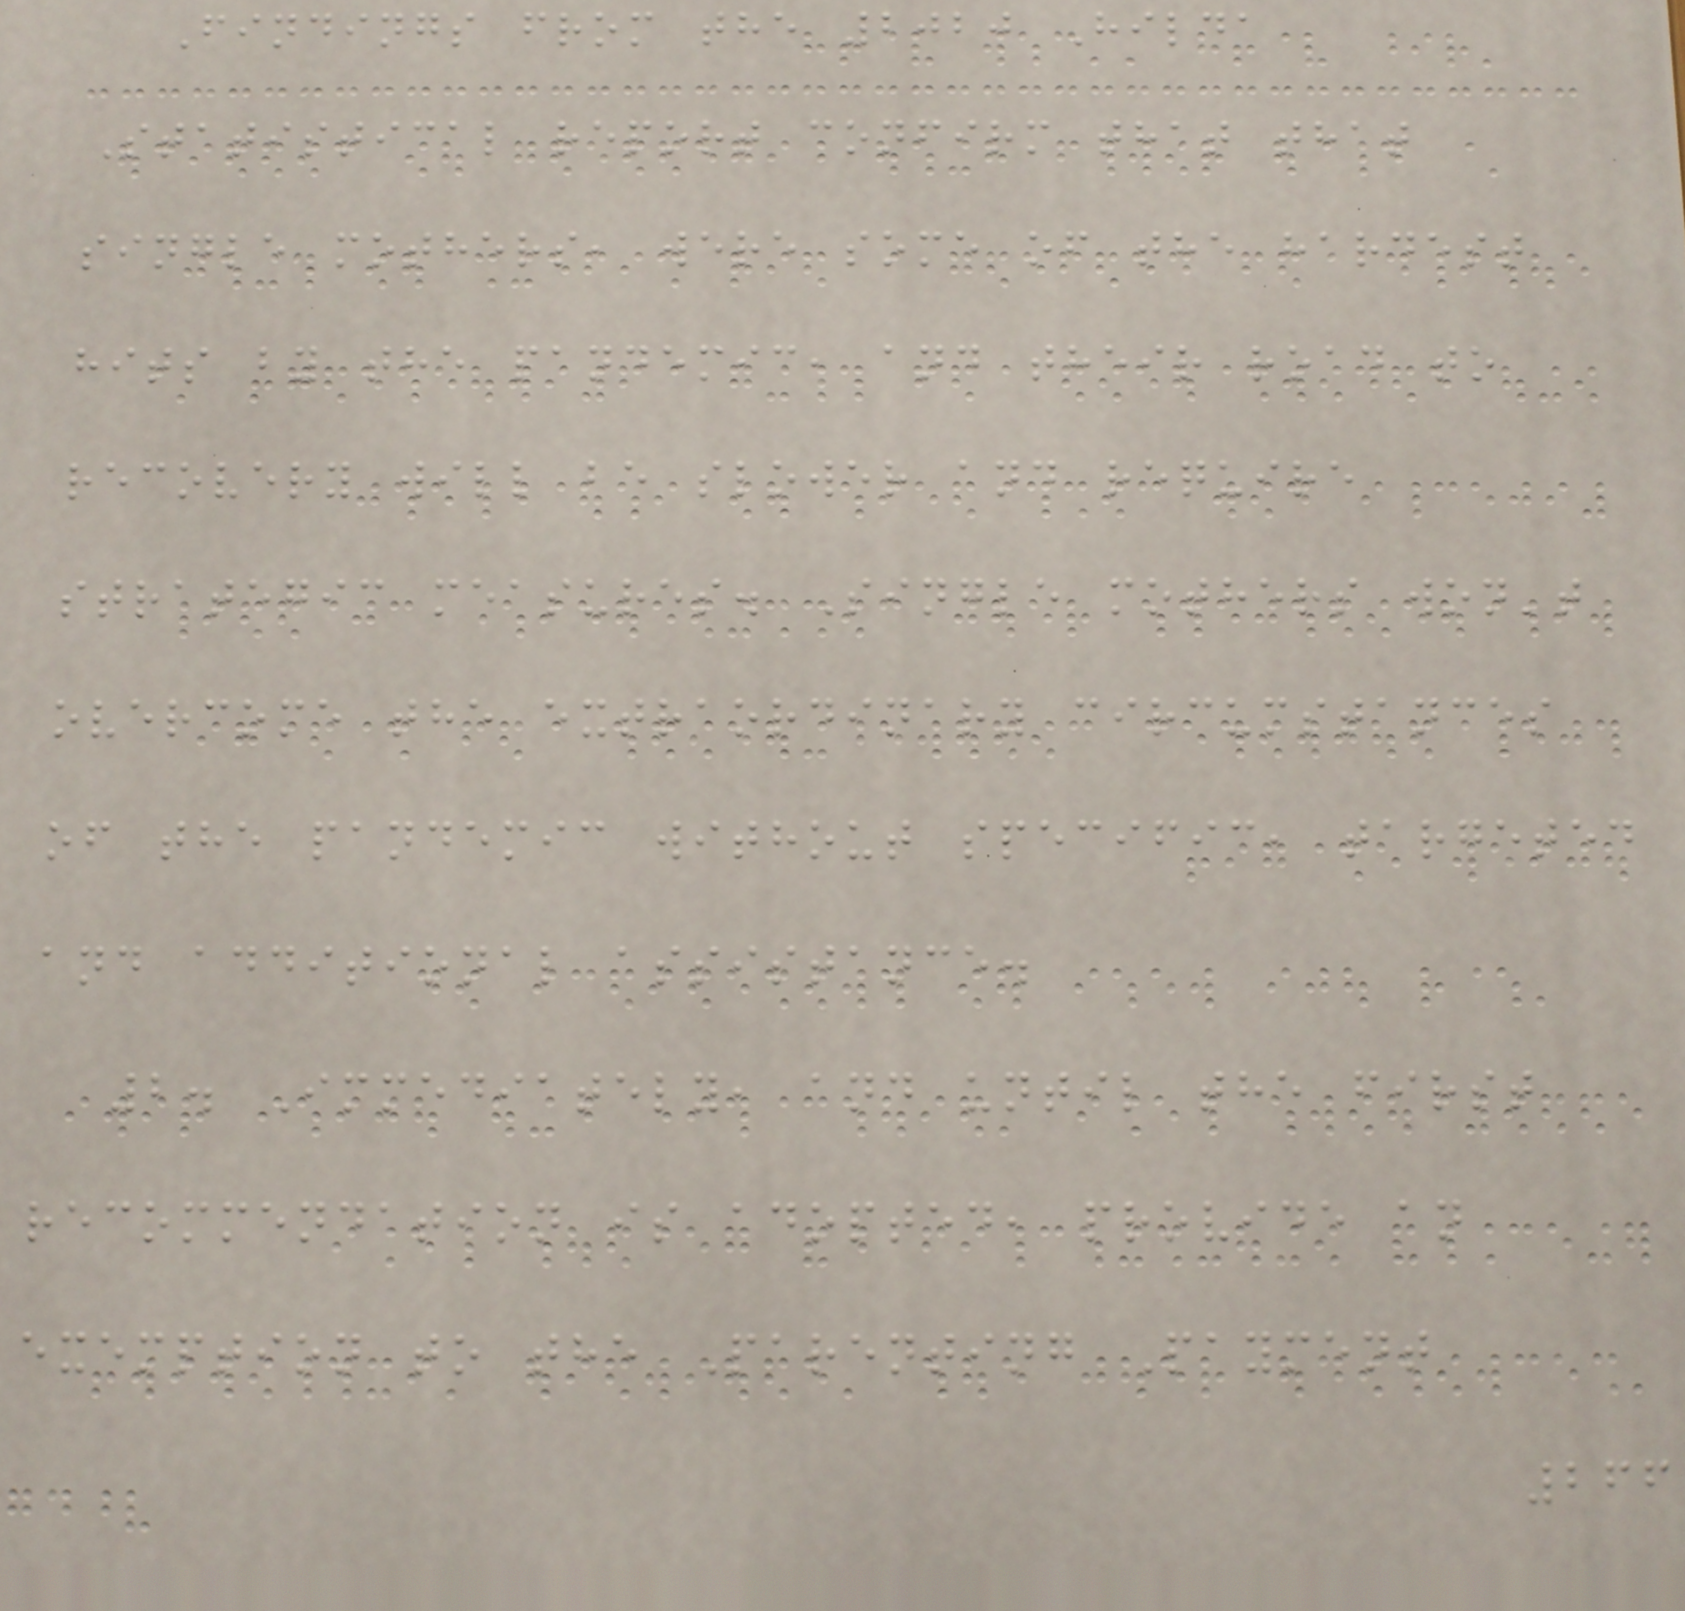Findings from the 2020 Hilda
Statistical report confirm that that
single mothers, were some of the hardest
hits by the pandemic, and their road to
recovery will be slower and require
strategic measures. Single mothers won't
overcome the extraordinary circumstances
of the pandemic without specific, targeted
and additional assistance.
2. Immediately, and until the first
recommendation is adopted, provide an
exemption to the Parenting Payment
266
